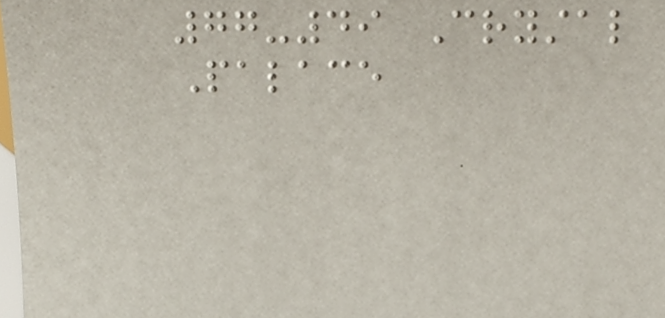77-49 Crystal
Palace
